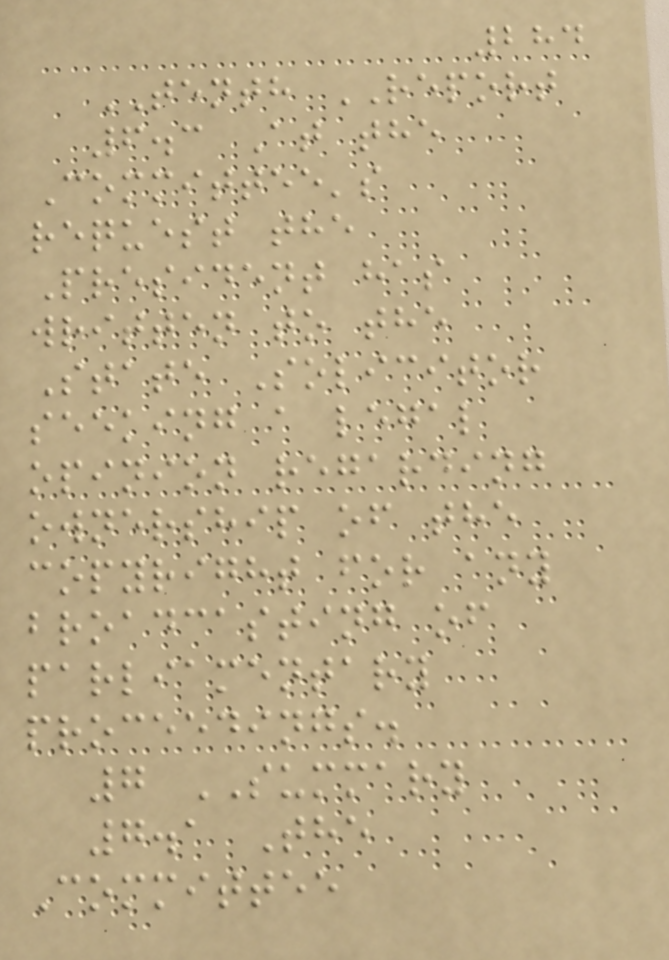284
TENTH REPORT
6.3 At the
Committee's
request the
President has
written to the
State Solicitor
seeking a legal
opinion regarding
ownership of the
copyright for any
broadcasting of
parliamentary
proceedings.
7 SUMMARY
7.1 The
Committee
